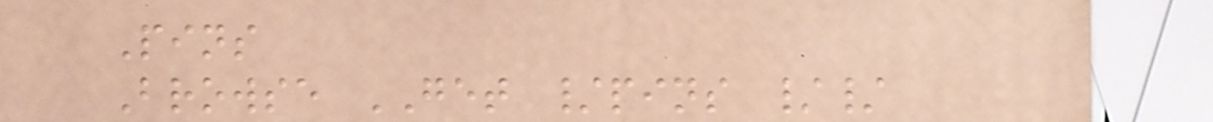Pins
Browse GET /pins //
